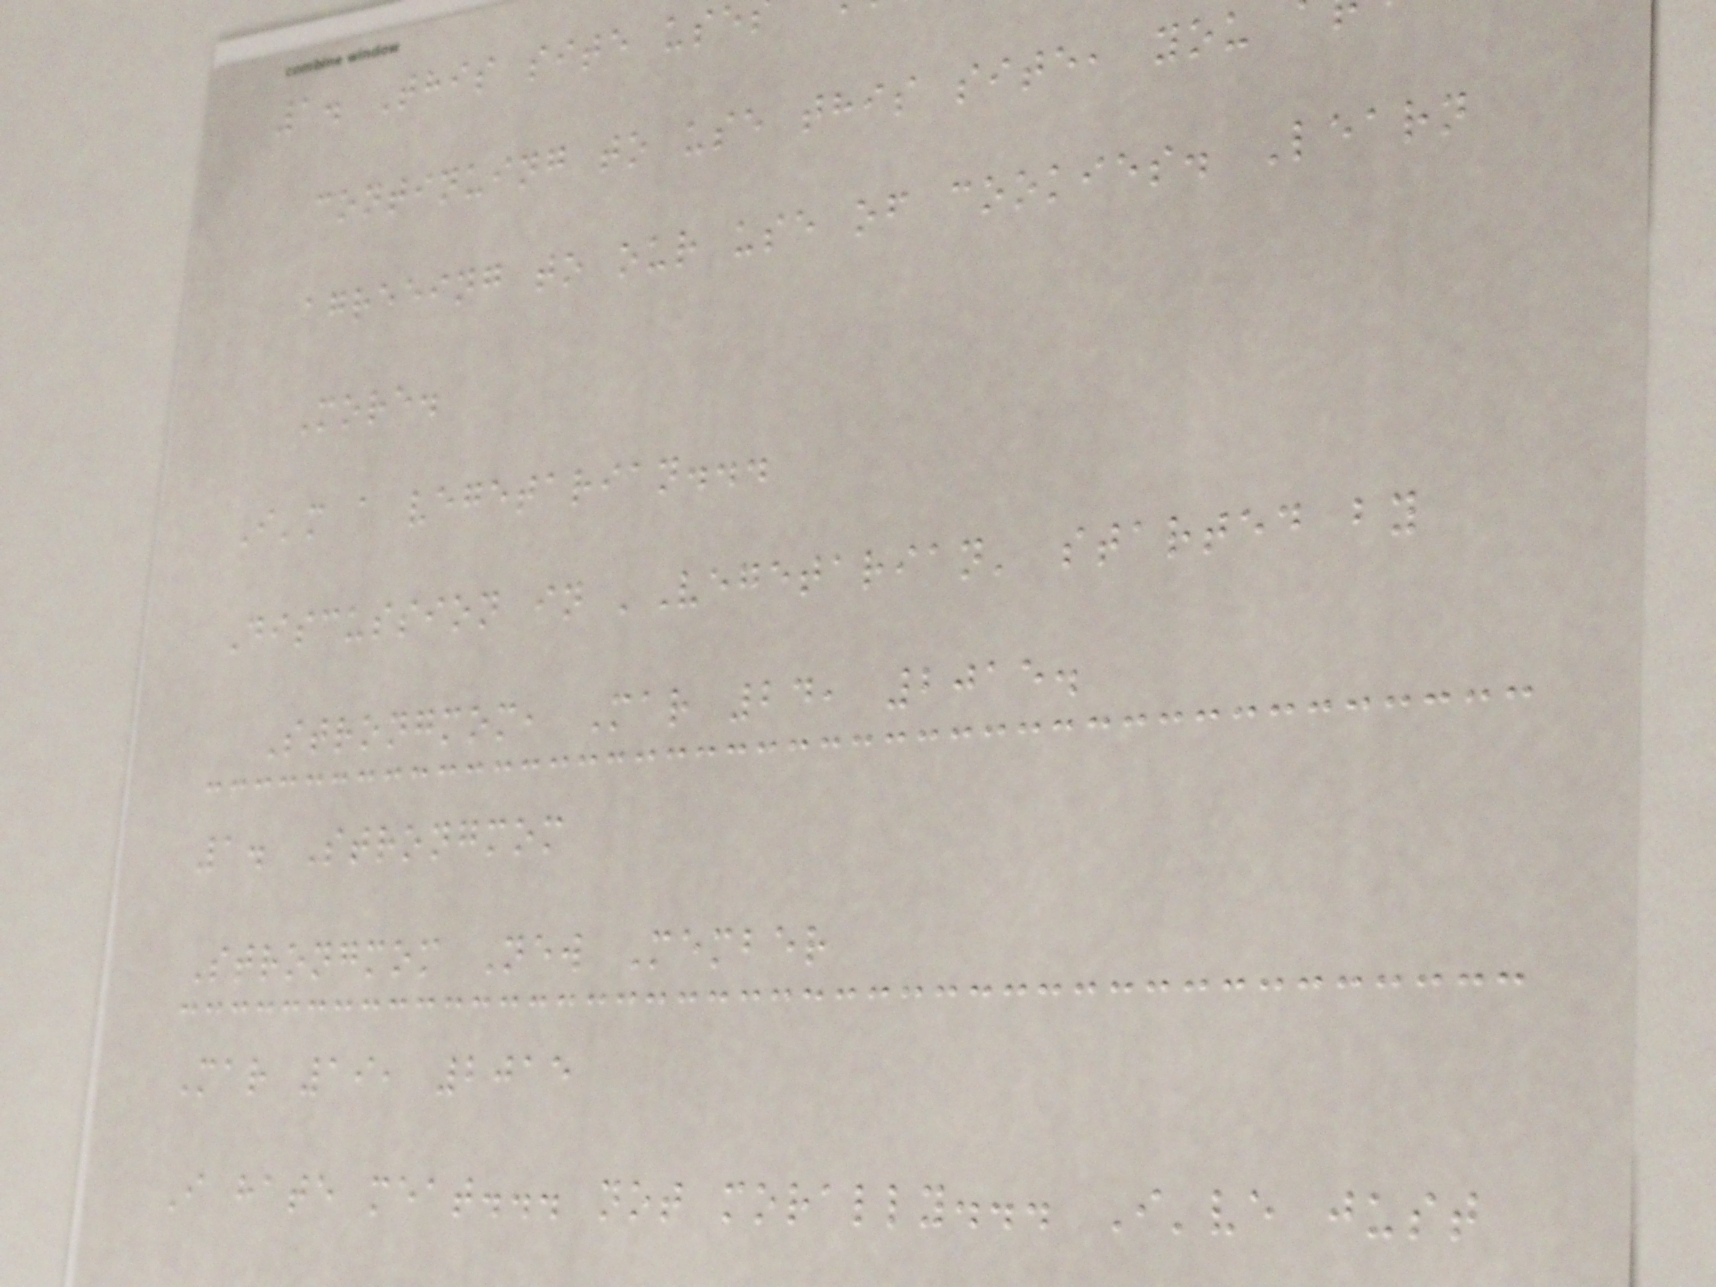1. This site use
continuing to use this site, you
agreeing to our use of cookies. Learn
More.
I'm a vegetarian...
Discussion in 'Vegetarian' started by
Strongmom, Mar 24, 2015.
1. Strongmom
Strongmom New Member
Mar 19, 2015
I hate meat... not morally... I've just
